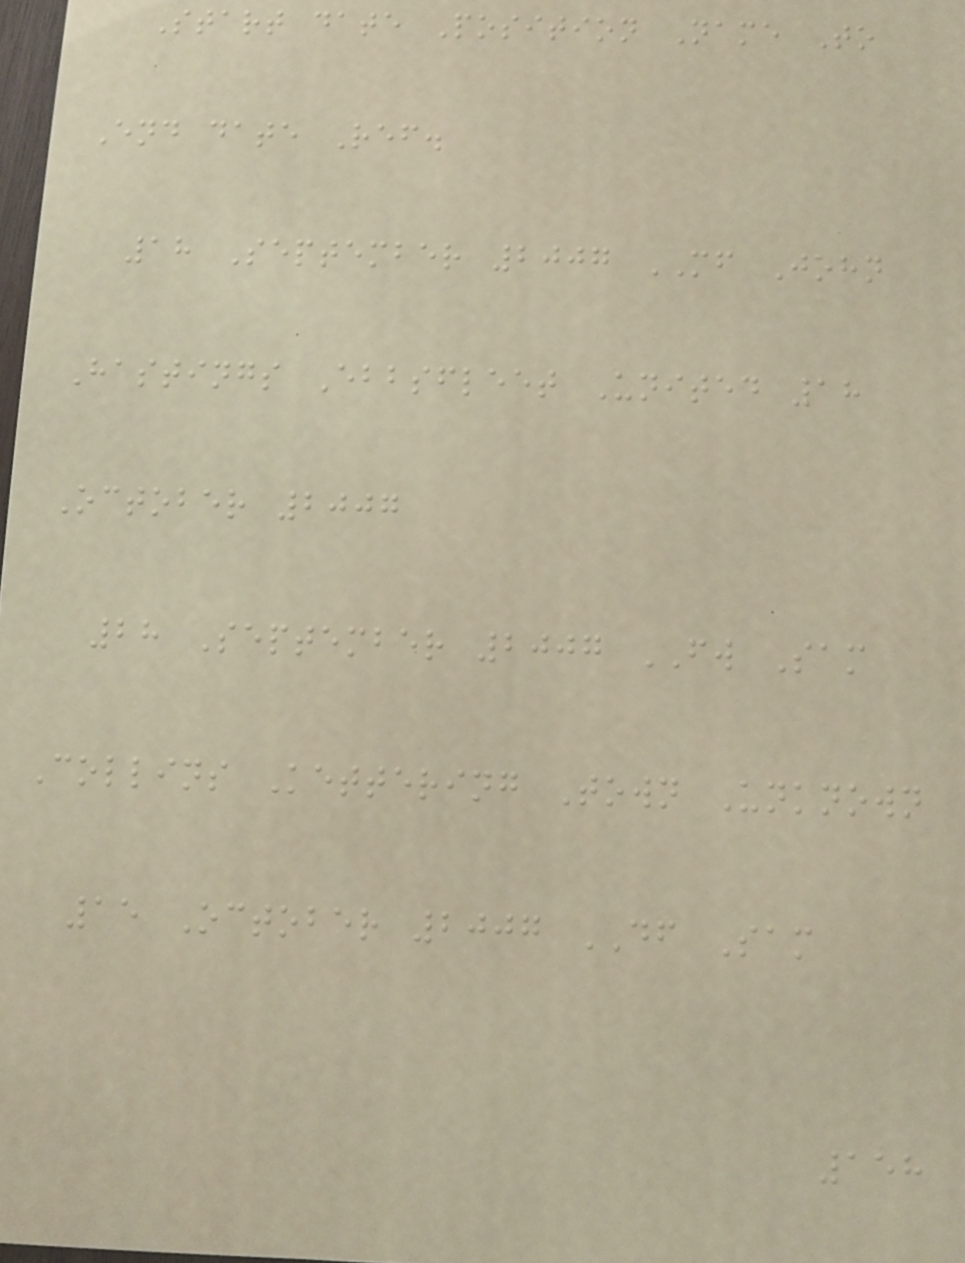Start date Position Name To
End date Ref.
18 September 2007 MF John
Hastings Ebbsfleet United 18
October 2007
28 September 2007 FW Sam
Collins Kettering Town Unknown
15 October 2007 DF Sam
158
